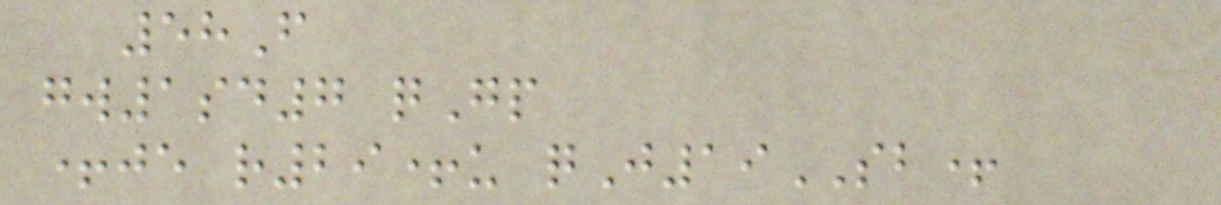58F
gw1sd7 qGp
+je r29+u qJ19SB+
